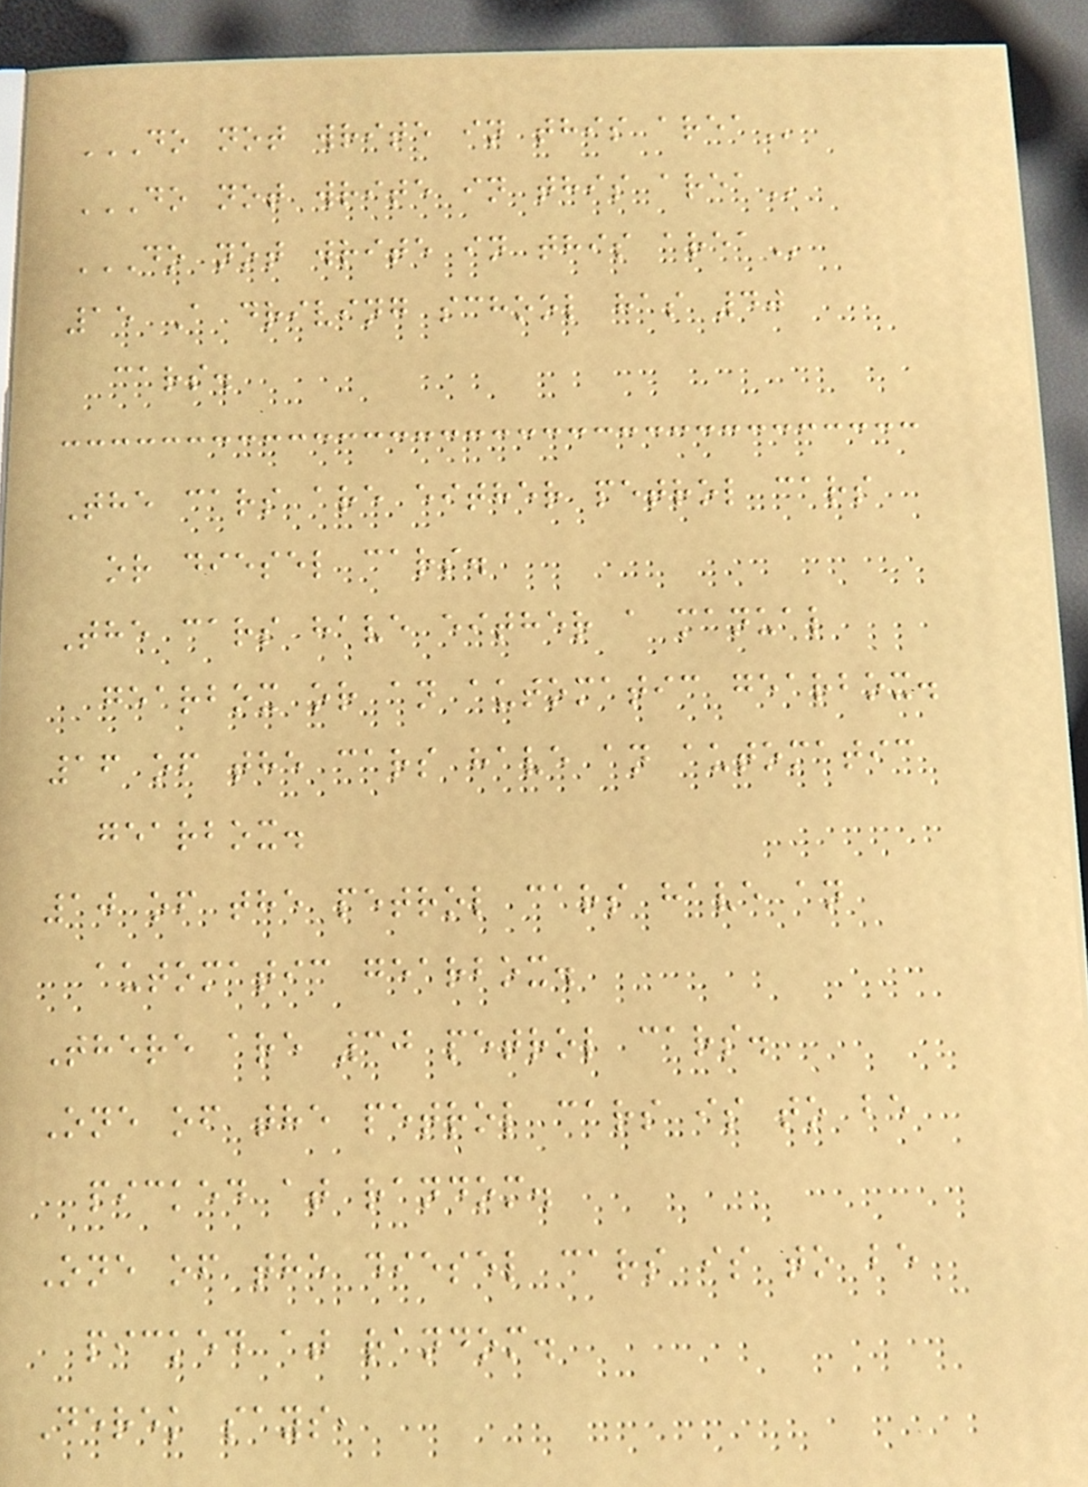DO NOT WRITE IN THIS AREA
DO NOT WRITE IN THIS AREA
DO NOT WRITE IN THIS AREA
15 A driving school has 40
cars.
The cars are either petrol cars
or diesel cars.
The cars have either a manual
gearbox or an automatic gearbox.
16 of the cars have an automatic
gearbox.
10 of the petrol cars have an
automatic gearbox.
There are 30 petrol cars.
One of the petrol cars is to be
picked at random.
One of the diesel cars is to be
picked at random.
Derek says,
